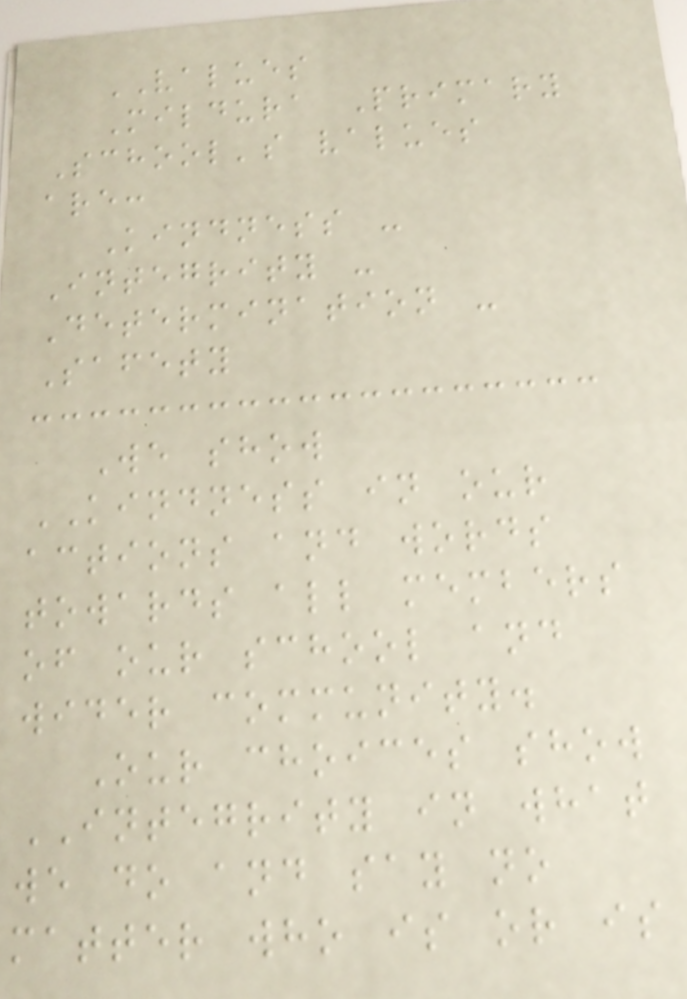VALUES
Mildura Primary
School's values
are:
Kindness -
Integrity -
Determination -
Safety
We show
KINDNESS in our
actions and words
towards all members
of our school and
wider community.
Our choices show
INTEGRITY in what
we do and say no
matter who is or is
